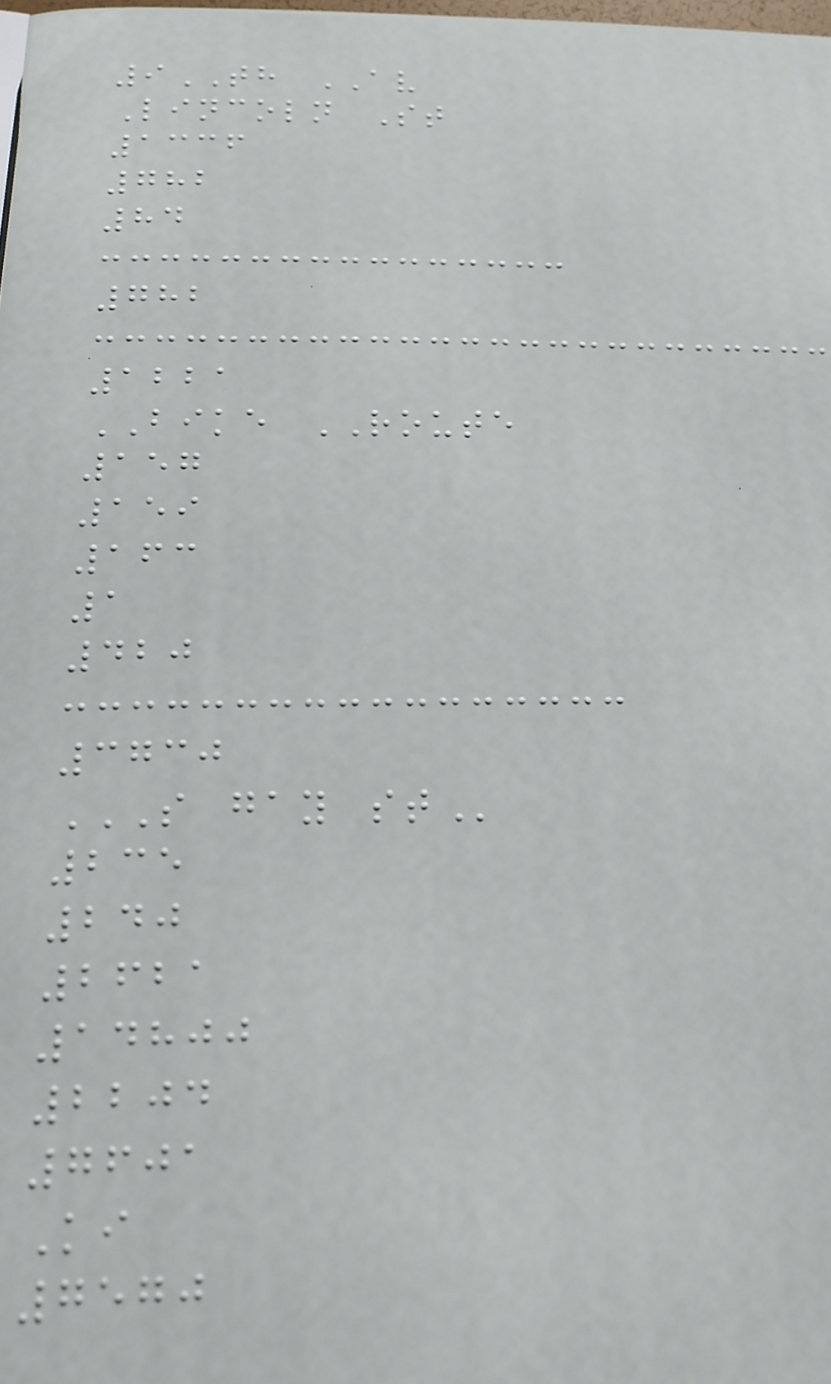9TH AV
Lincoln St
1336
782
84
782
1221
BIKE ROUTE
157
159
163
1
420
3730
S GAY ST
235
240
2621
14800
2204
7601
Ki
7570
